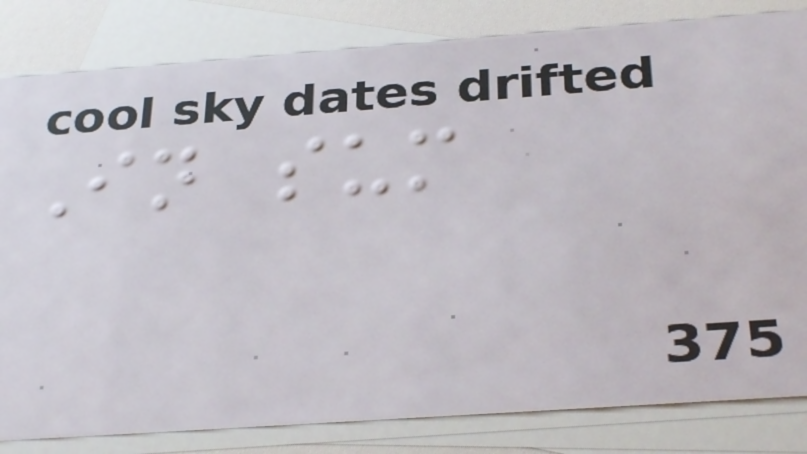In sum
